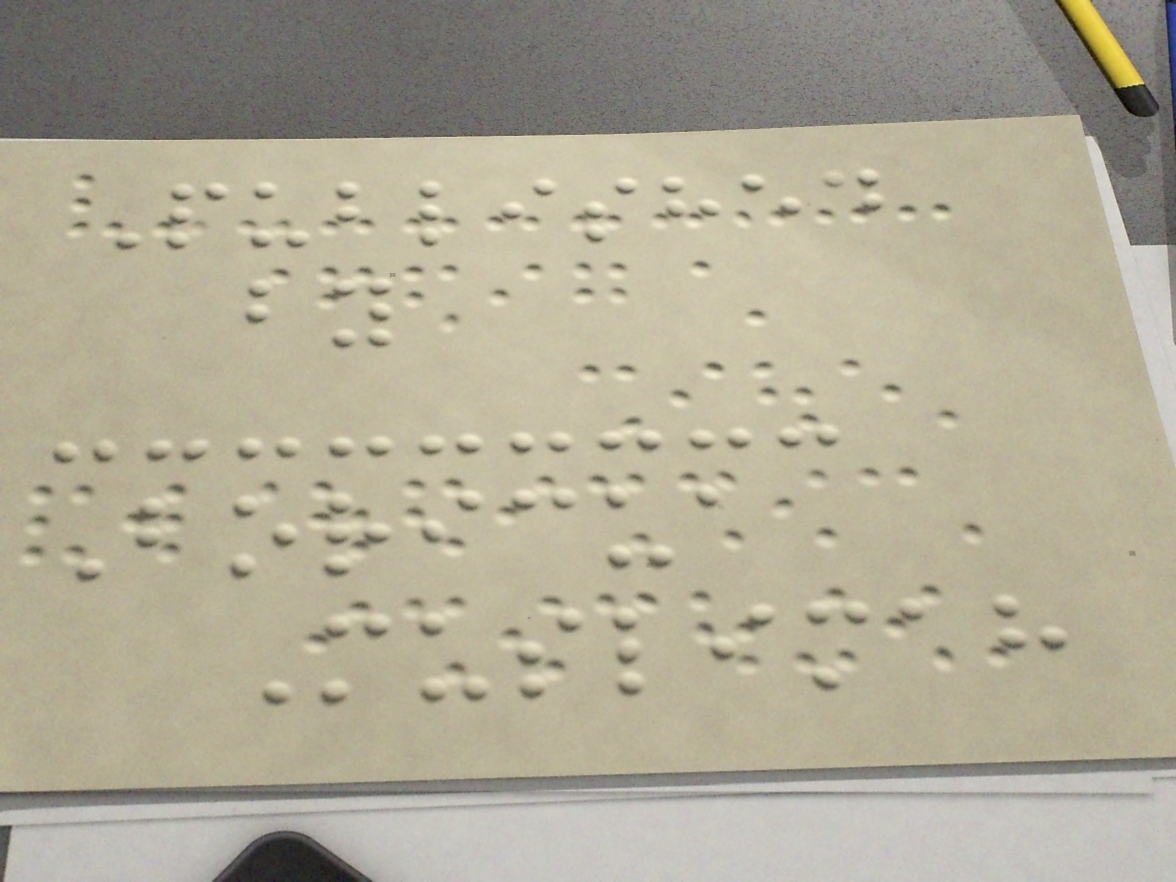Published
by
Boricua
Muslimah
